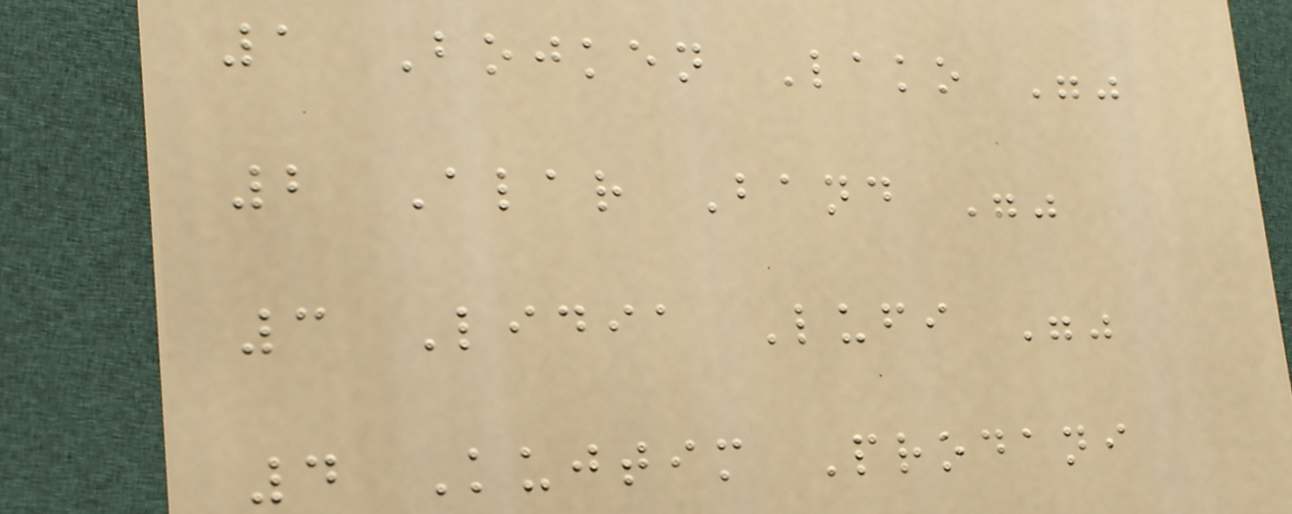1 Bojken Lako ""
2 Alar Band ""
3 Lidia Lufi ""
4 Kujtim Prodani
